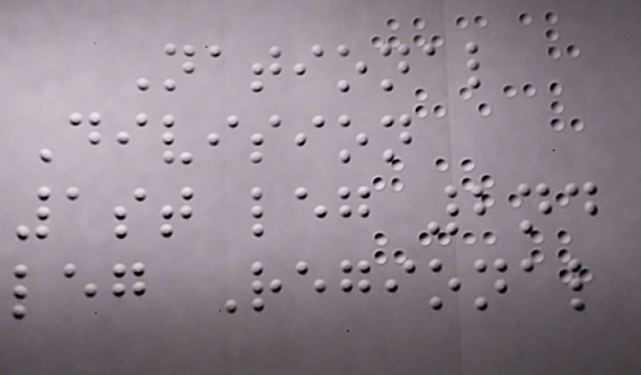National
Division
1st leg 2nd
leg Regional
